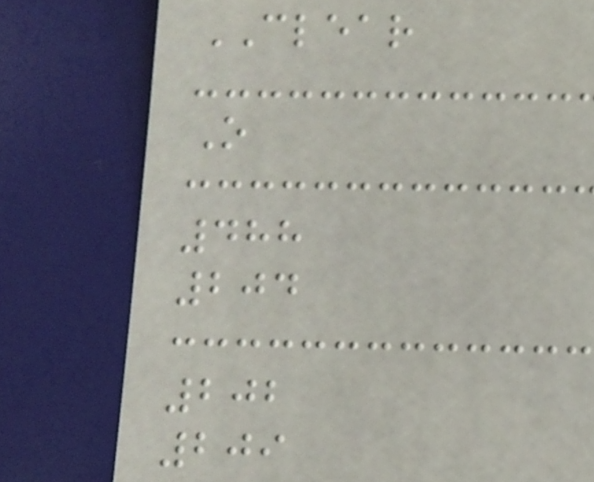CLEAR
O
488
204
202
209
